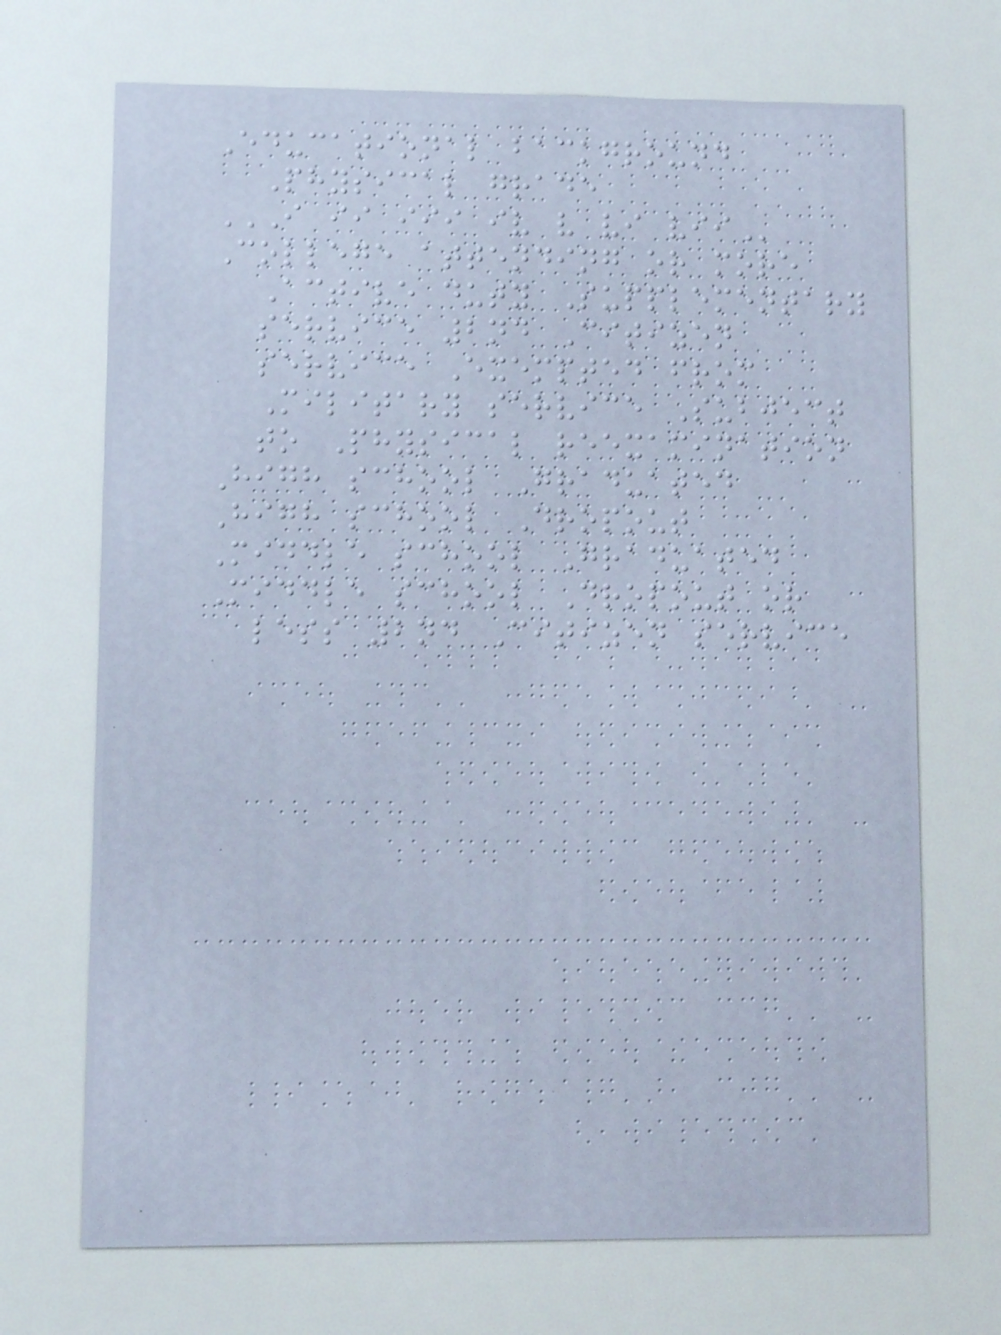Educational background
Physical grade
I II III IV V VI VII
College attending or more
Active duty Supplementary
service 2nd Citizen
service Exempted from
Military service Subject
to Physical reexamination
High school Graduated
High school Dropout
Middle school Graduated
Middle school Dropout or
less 2nd Citizen service
